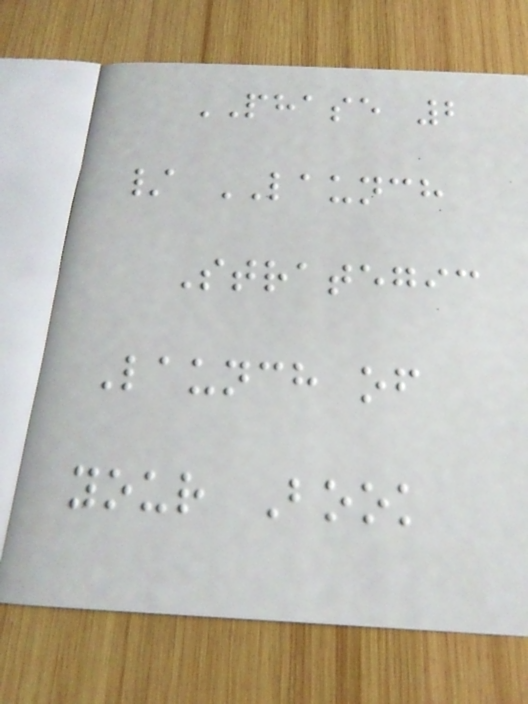PHASE 2
/ LAUNCH
Strategic
Launch of
your Book
